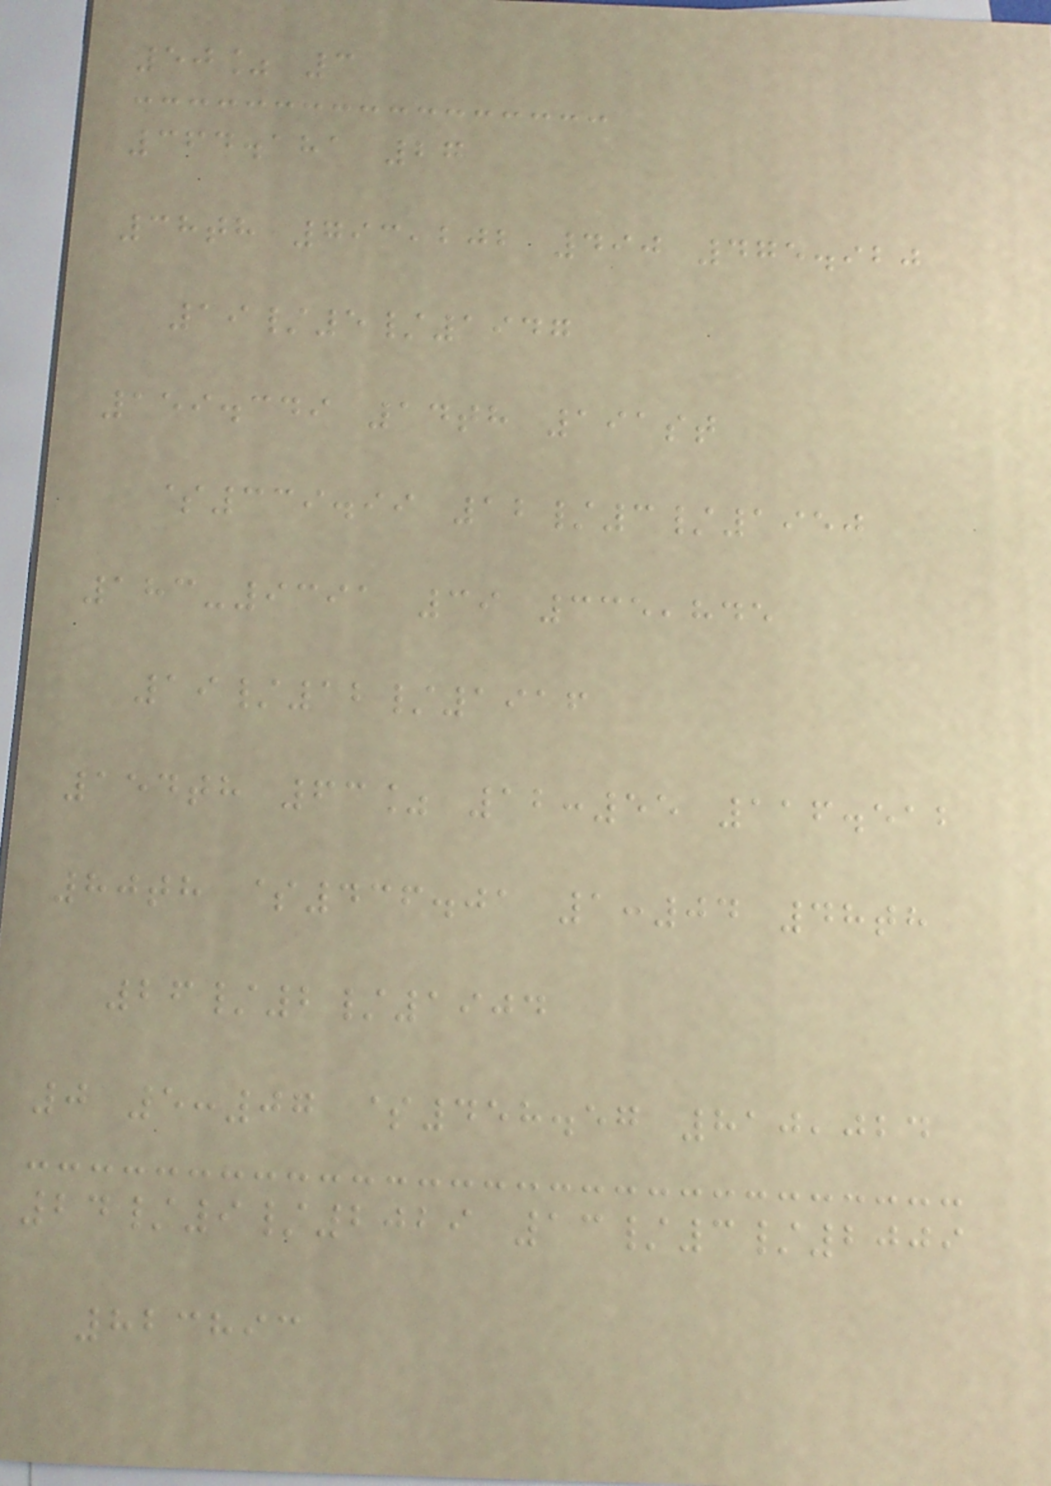50% 3
364.181 27
38th 793,202 490 475.920
19/5/1947
159.349 14th 191st
$339.99 12/3/1950
183-9391 39 335,845
19/12/1916
154th 63% 12:55 116.512
80th $436.01 1:04 48th
26/2/1904
0 5:07 $458.57 810,024
24/9/2029 13/3/2009
823893
